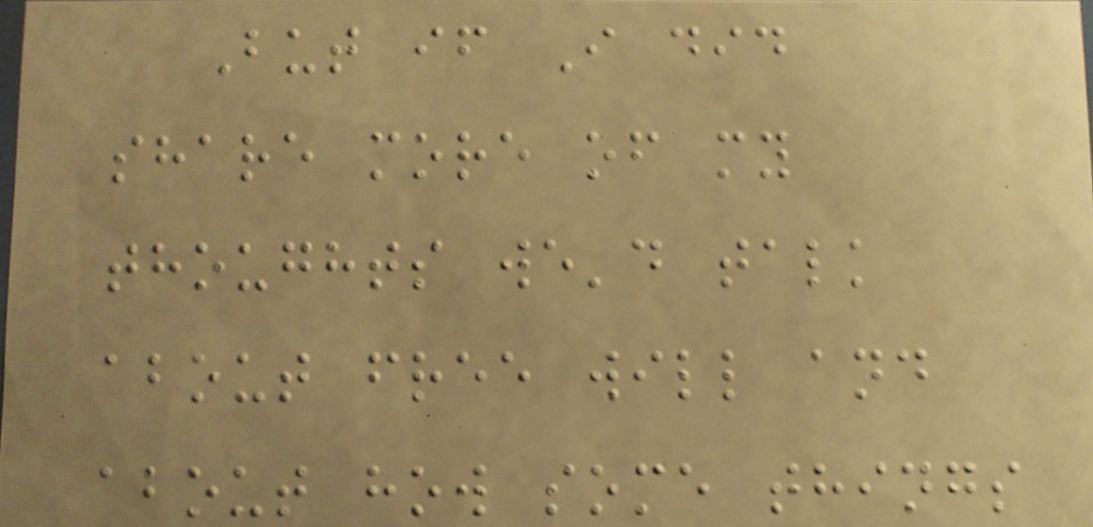But if I did
share more of my
thoughts we'd talk
about free will and
about how some things
